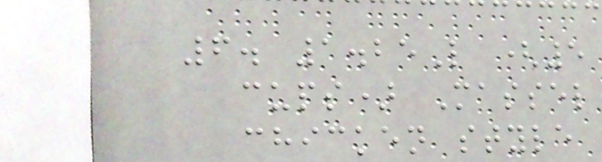6. 1.25L (5
cups) Massel
chicken style
